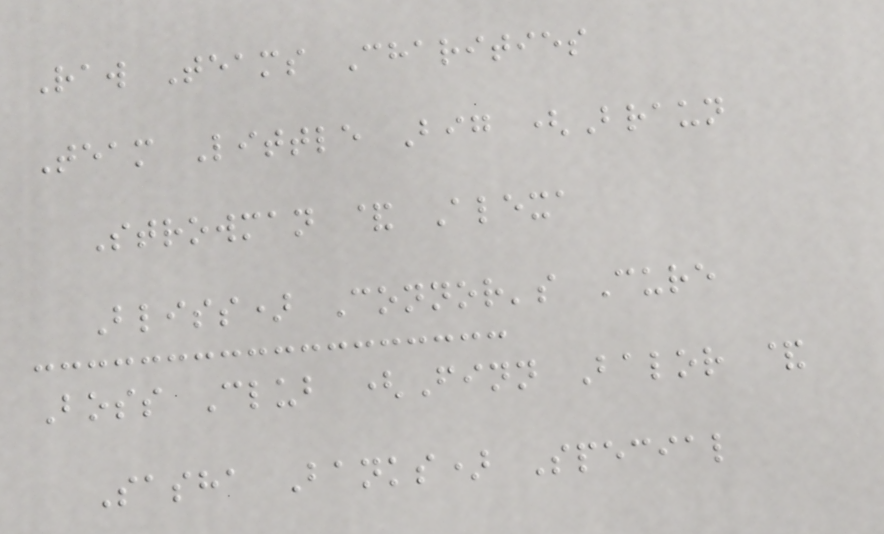Raw Teams Charities
Team Little Big (Braun
Strowman & Alexa
Bliss) Connor's Cure
Boss Club (Finn Balor &
Sasha Banks) Special
